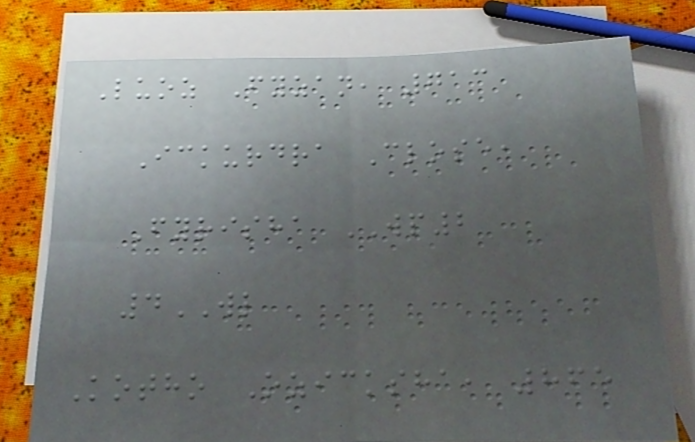Luoz Fyzan, 713
Ickurdra Close,
Fyrisha WP2
4WL
Kotho Ozicksha, 865
